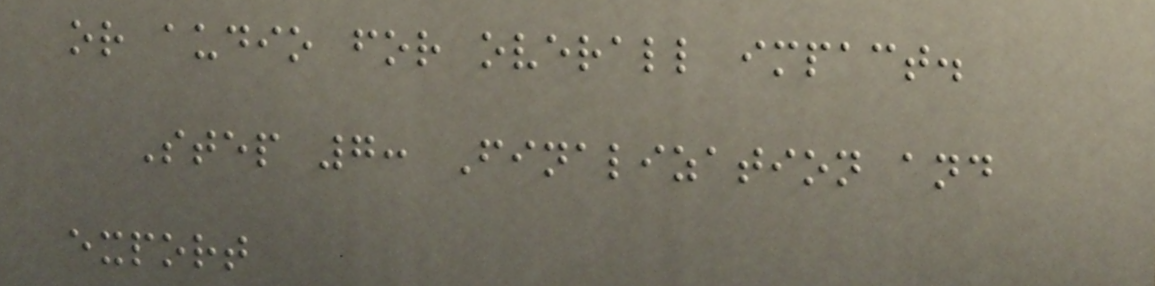or audio for overall impact.
Step 7: Finalization and
export
